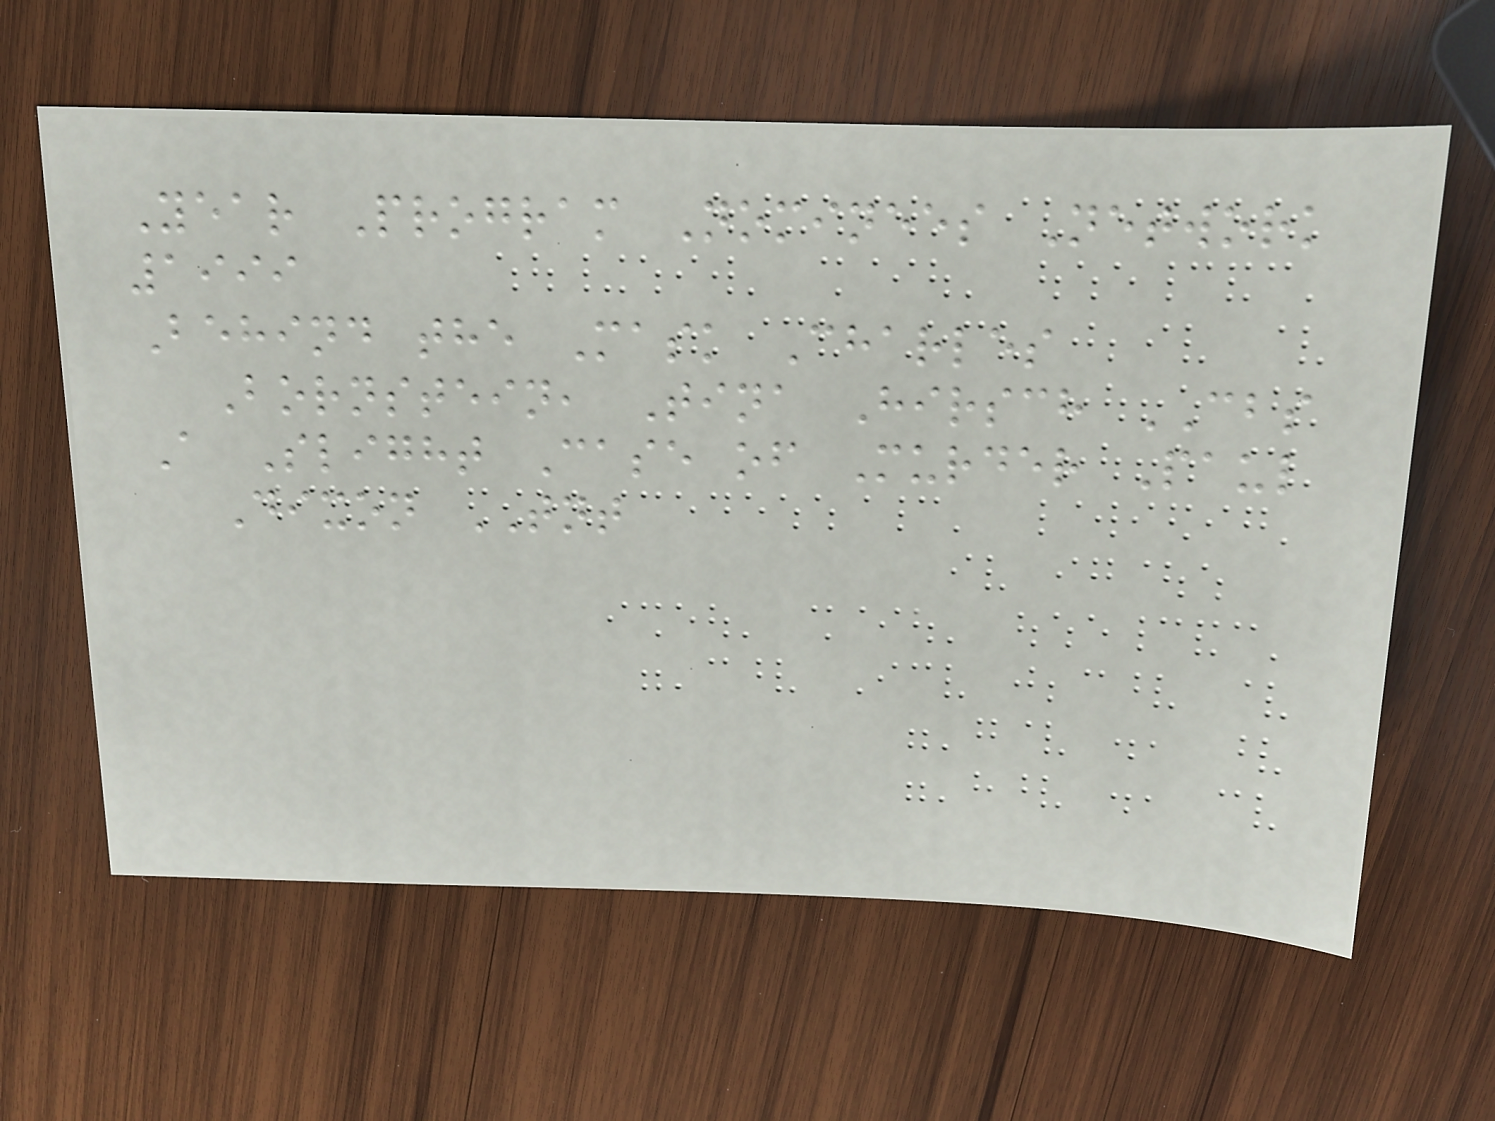Year Program Nominees Network
1999
Behind the Mask Charles
Bornstein, Tina Hirsch CBS
A Slight Case of Murder Paul
Dixon TNT
